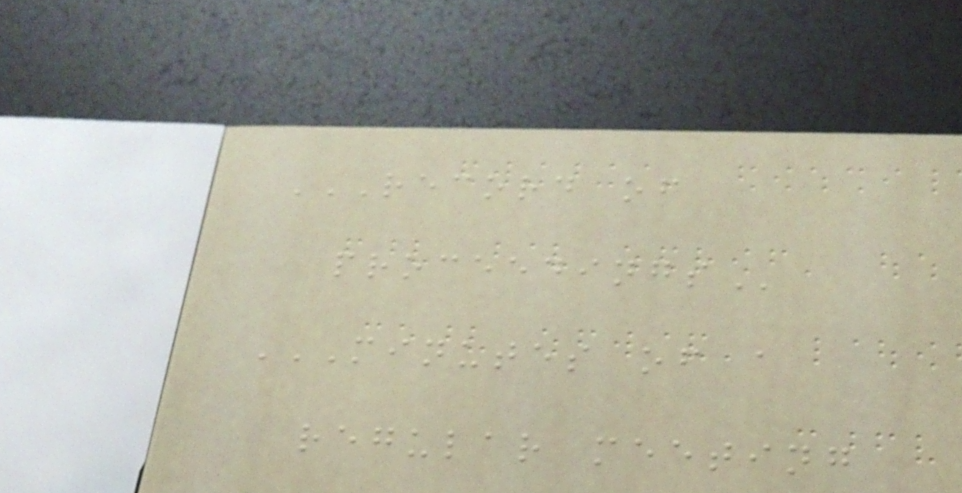RECORD OF
PROCEEDINGS
MINUTES OF A
REGULAR MEETING
